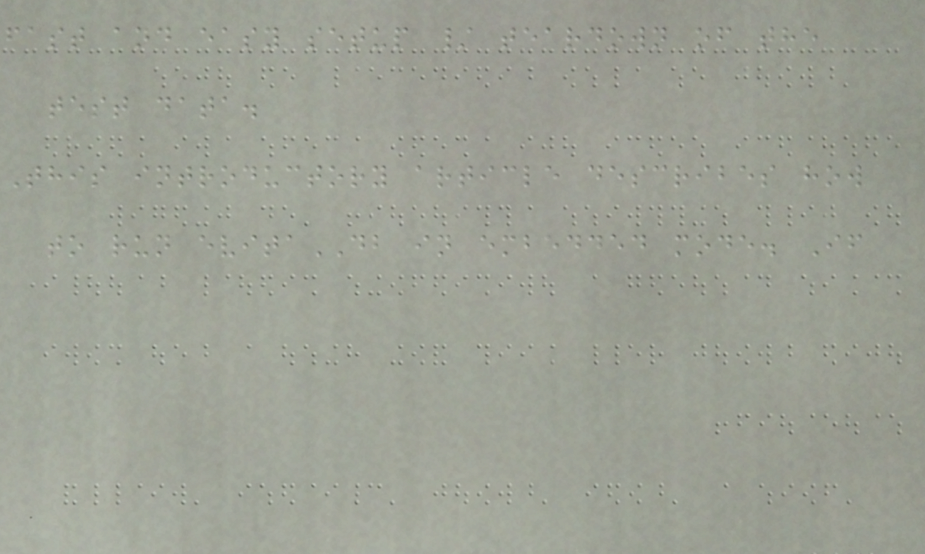fast and easy setup / teardown of the
test data.
This introductory article describes how
to run evitaDB in embedded mode. If
